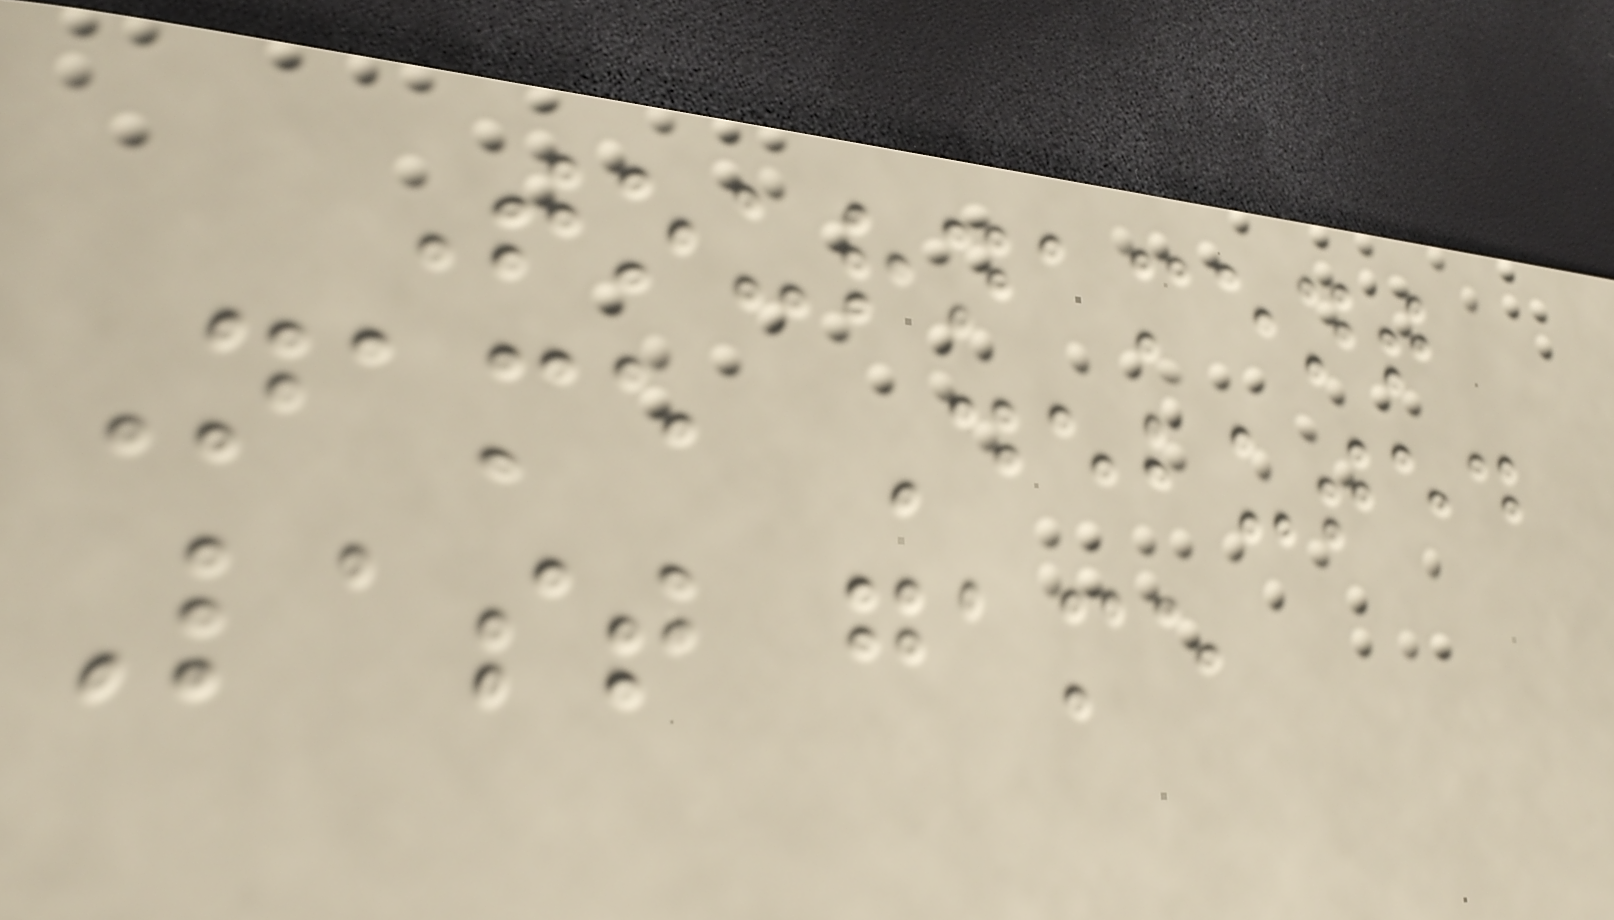Tournament
Name Debuted
Last game
